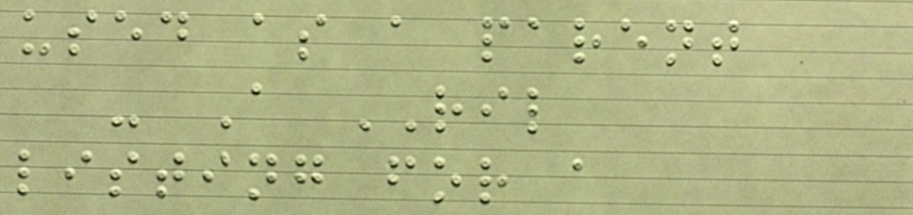used as a parent
- A RIL
listing for a
